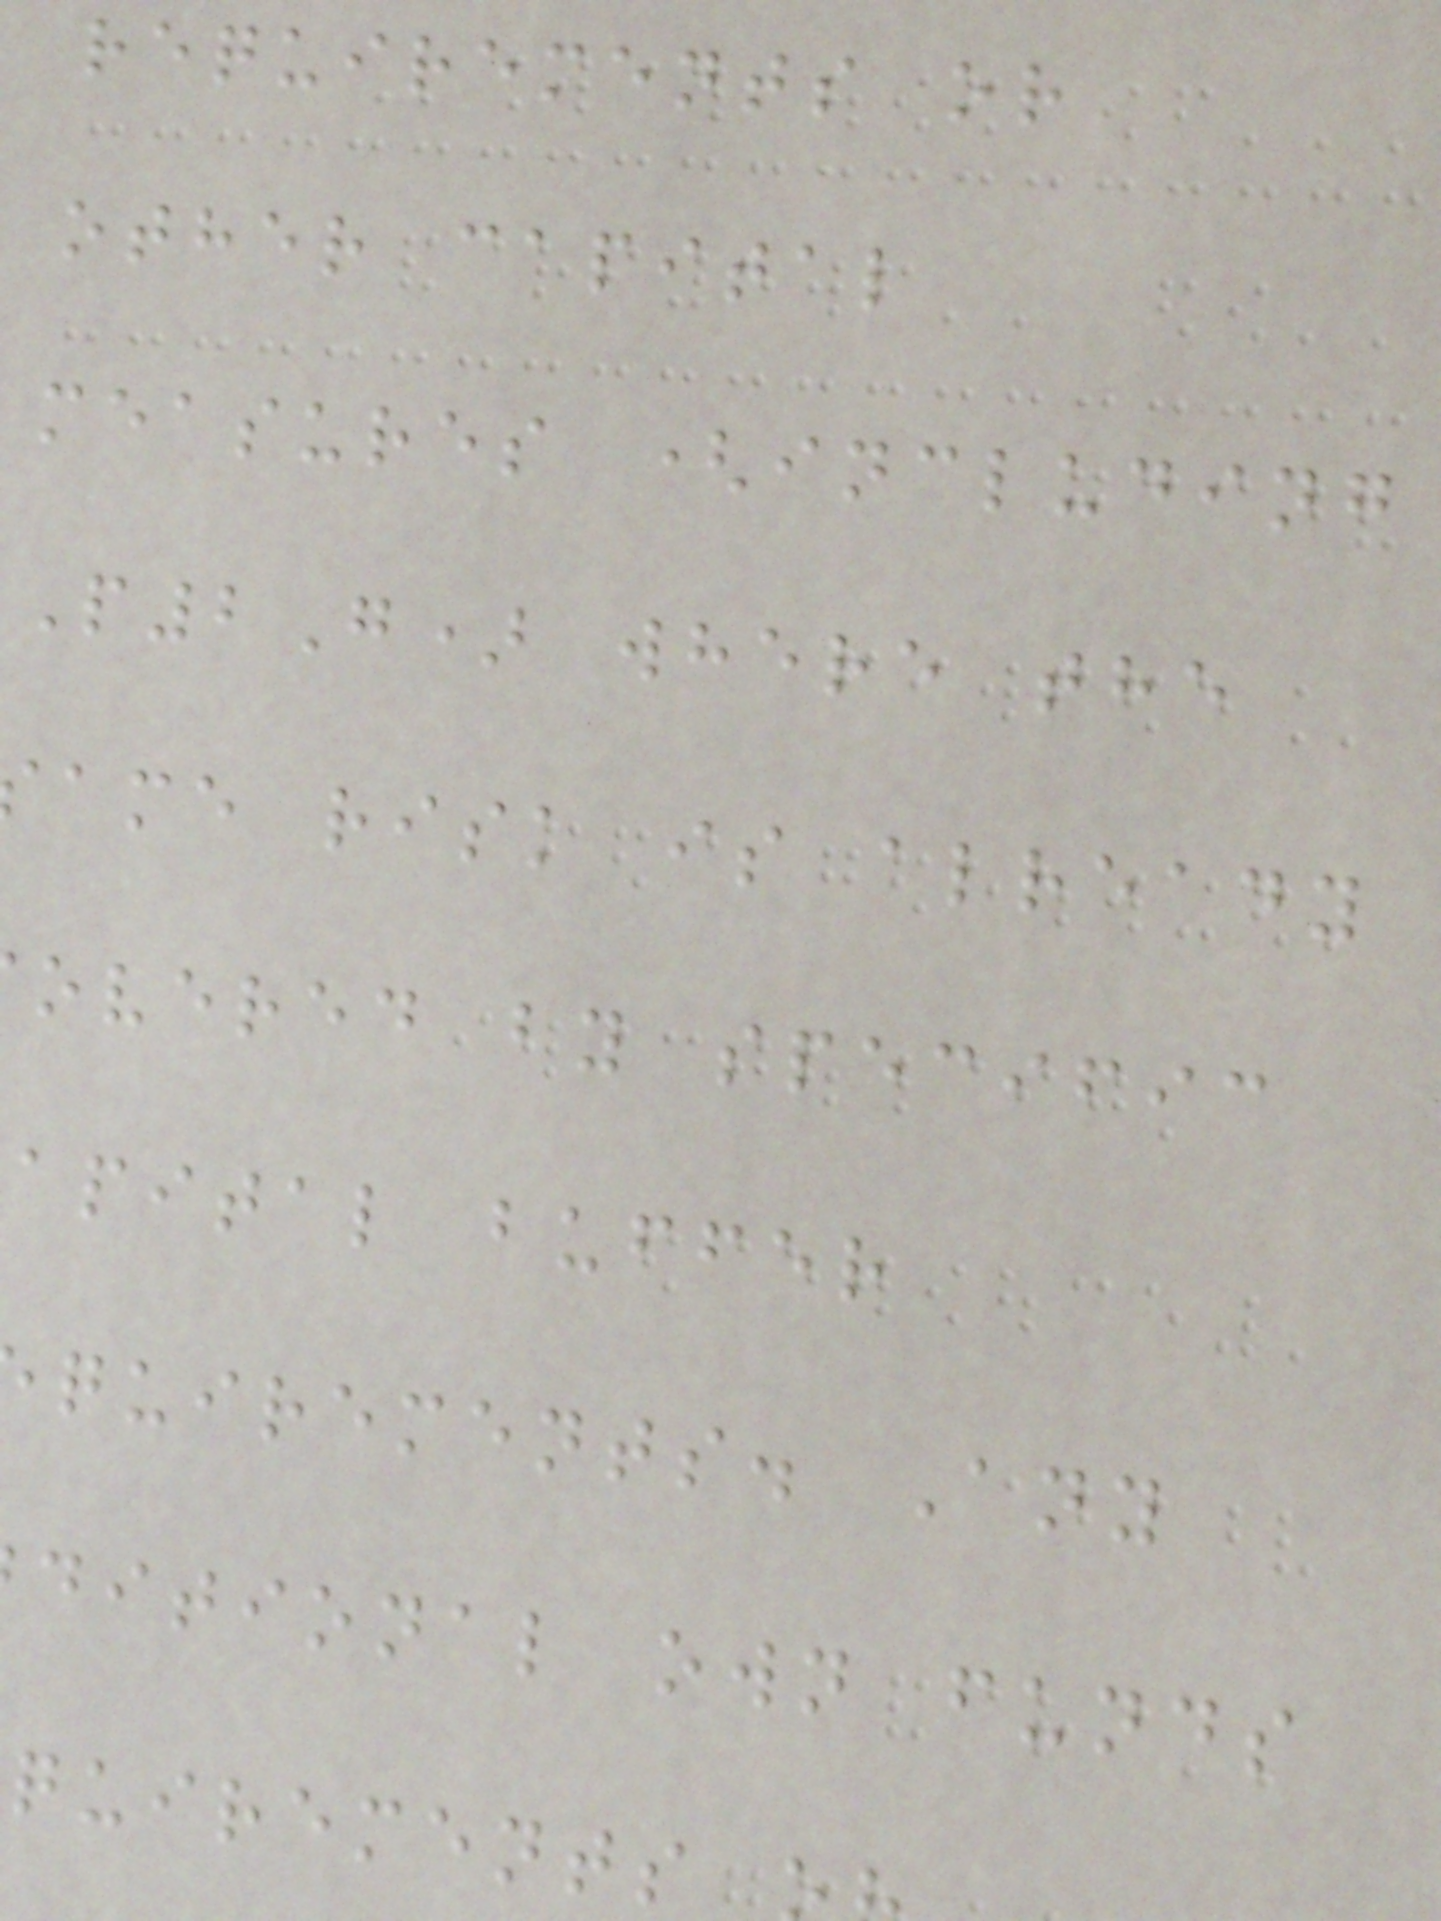requirements or
other capital
measures (including
P2G) where the
ame risk is already
overed by specific
apital buffer
quirements. Any
ditional own funds
quirements
